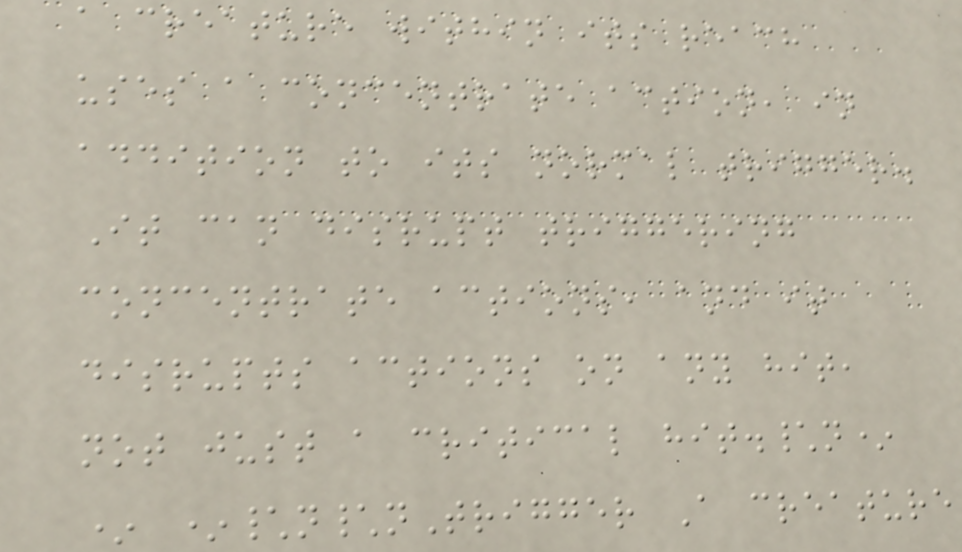a creature within its reach
uses a concentrate action, in
addition to its normal trigger.
It can disrupt triggering
concentrate actions, and it
disrupts actions on any hit,
not just a critical hit.\n*
* *\n\nTrigger A creature
